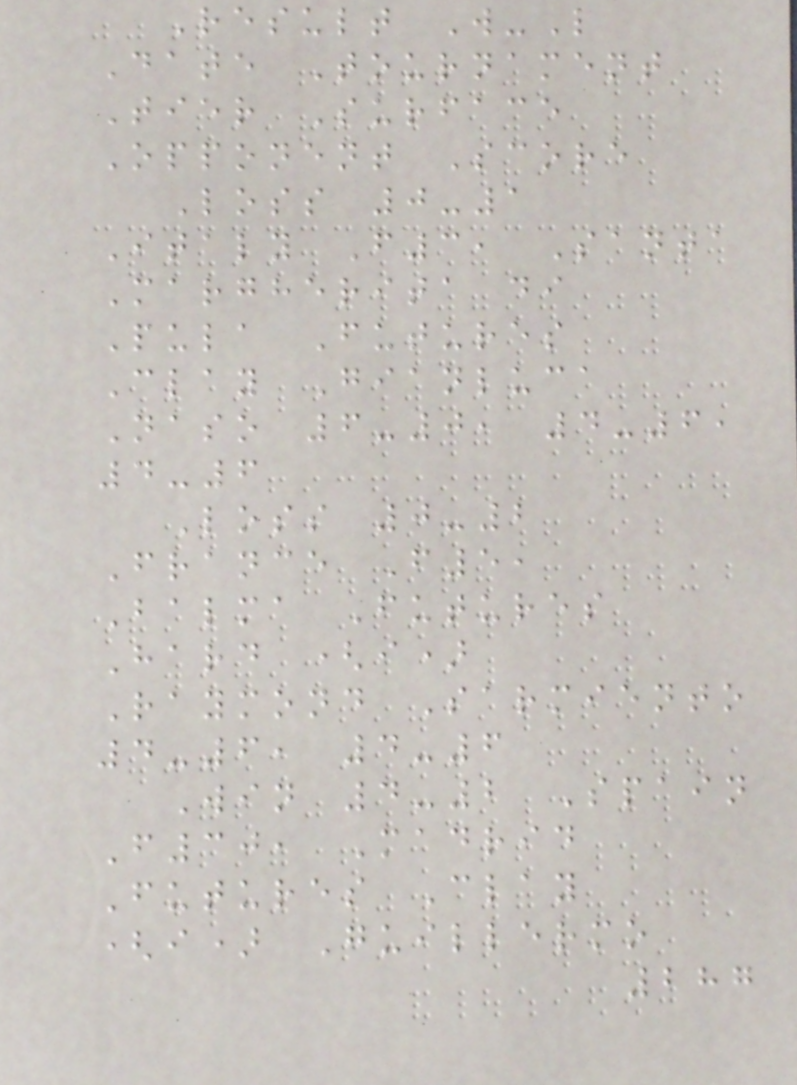Result W-L
Date Tournament
Tier Surface
Opponent Score
Loss 0-1
Italy F3, Santa
Margherita di
Pula Futures
Clay Gianluca
Naso 6-0, 4-6,
4-6
Loss 0-2
France F5,
Balma Futures
Hard (i)
Raymond Sarmiento
4-6, 4-6
Win 4-2 Spain
F30, Madrid
Futures Clay
(i) Guillermo
287
